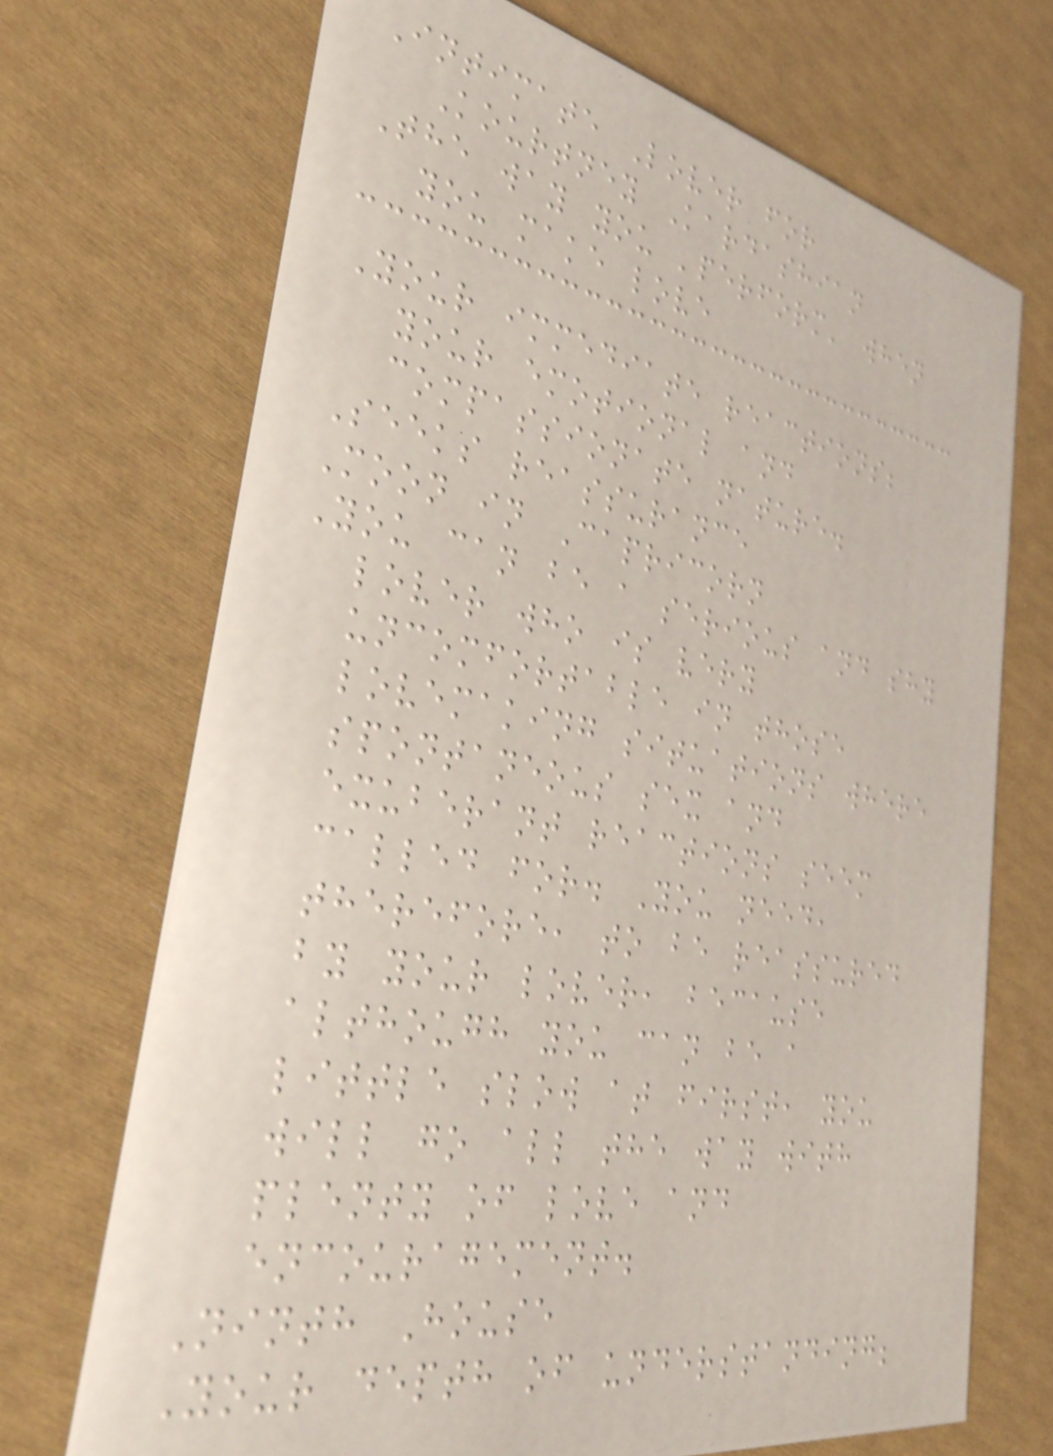Intimate Lover for
Kourtney Kardashian
The way you 'perform' when
you make love
Your immediate reactions;
your emotional and
compassionate nature.
Seeks reassurance
Moon in Capricorn
You can be a serious and shy
lover who is very
uncomfortable in those
lovemaking situations where
spontaneous sex and
exuberant reactions seem
called for. You need,
therefore, to be reassured
by your lover, because
although you can be a
little slow at first, you
will go all the way with
plenty of love and
encouragement.
Ninth House
Your depth of understanding;
